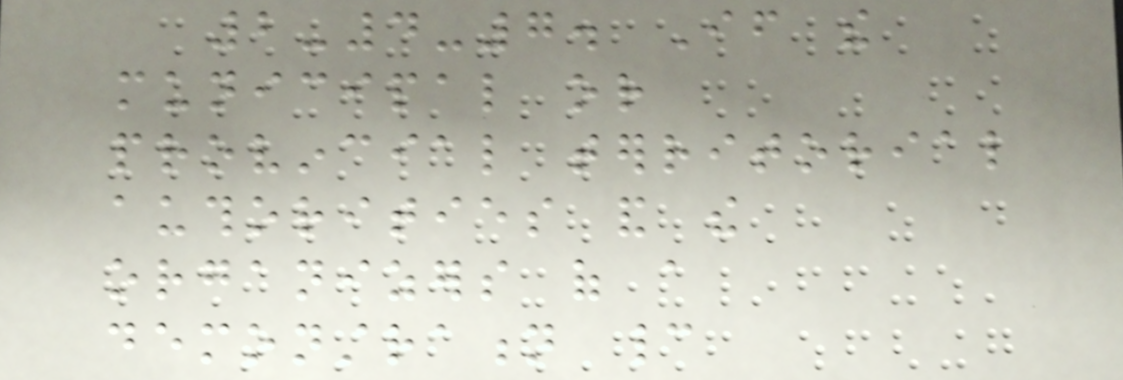2-4-7. If the
municipal or
provincial territorial
authorities and the
organizers of a
demonstration cannot
